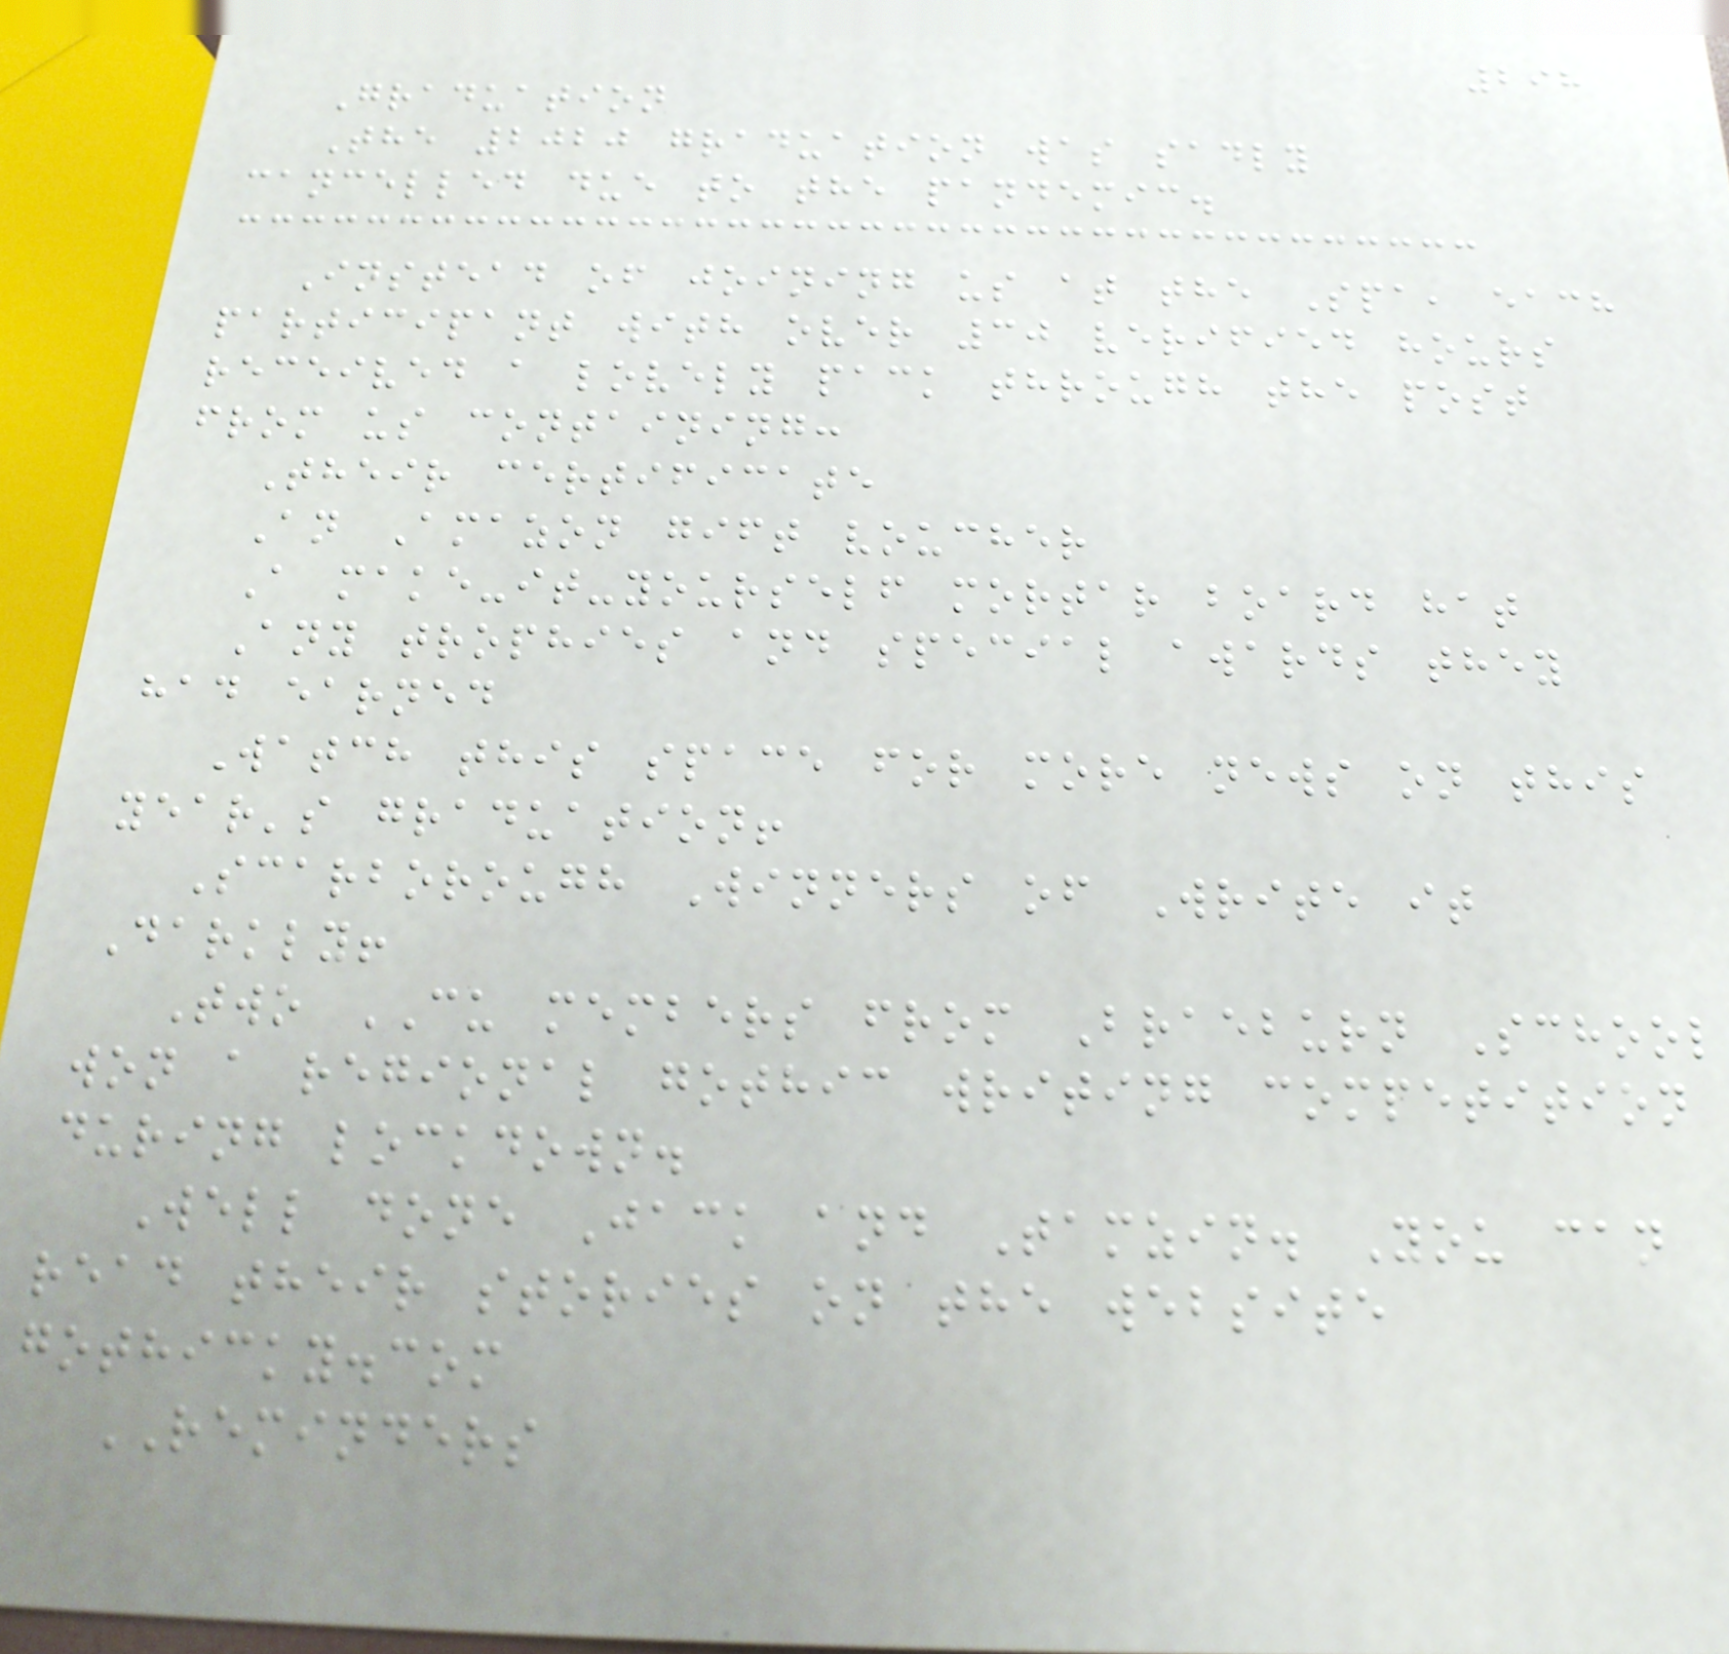298
Graduation
The 2020 graduation was sadly
cancelled due to the pandemic.
Instead of joining us at the Spa, each
participant with over 30 verified hours
received a lovely pack through the post
from us containing:
Their certificate
An Amazon gift voucher
A make-it-yourself mortar board hat
Any trophies and special awards they
had earned
Watch this space for more news on this
year's graduation!
Scarborough Winners of Write it
Darkly!
Two CU members from Braeburn School
won a regional gothic writing competition
during lockdown.
Well done Jack and Tamzin. You can
read their stories on the website
gothicky.com
REMINDERS
